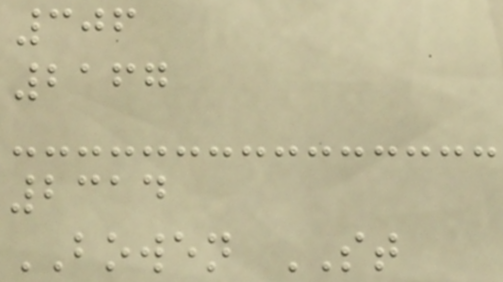306
2167
2314
BOWEN ST
